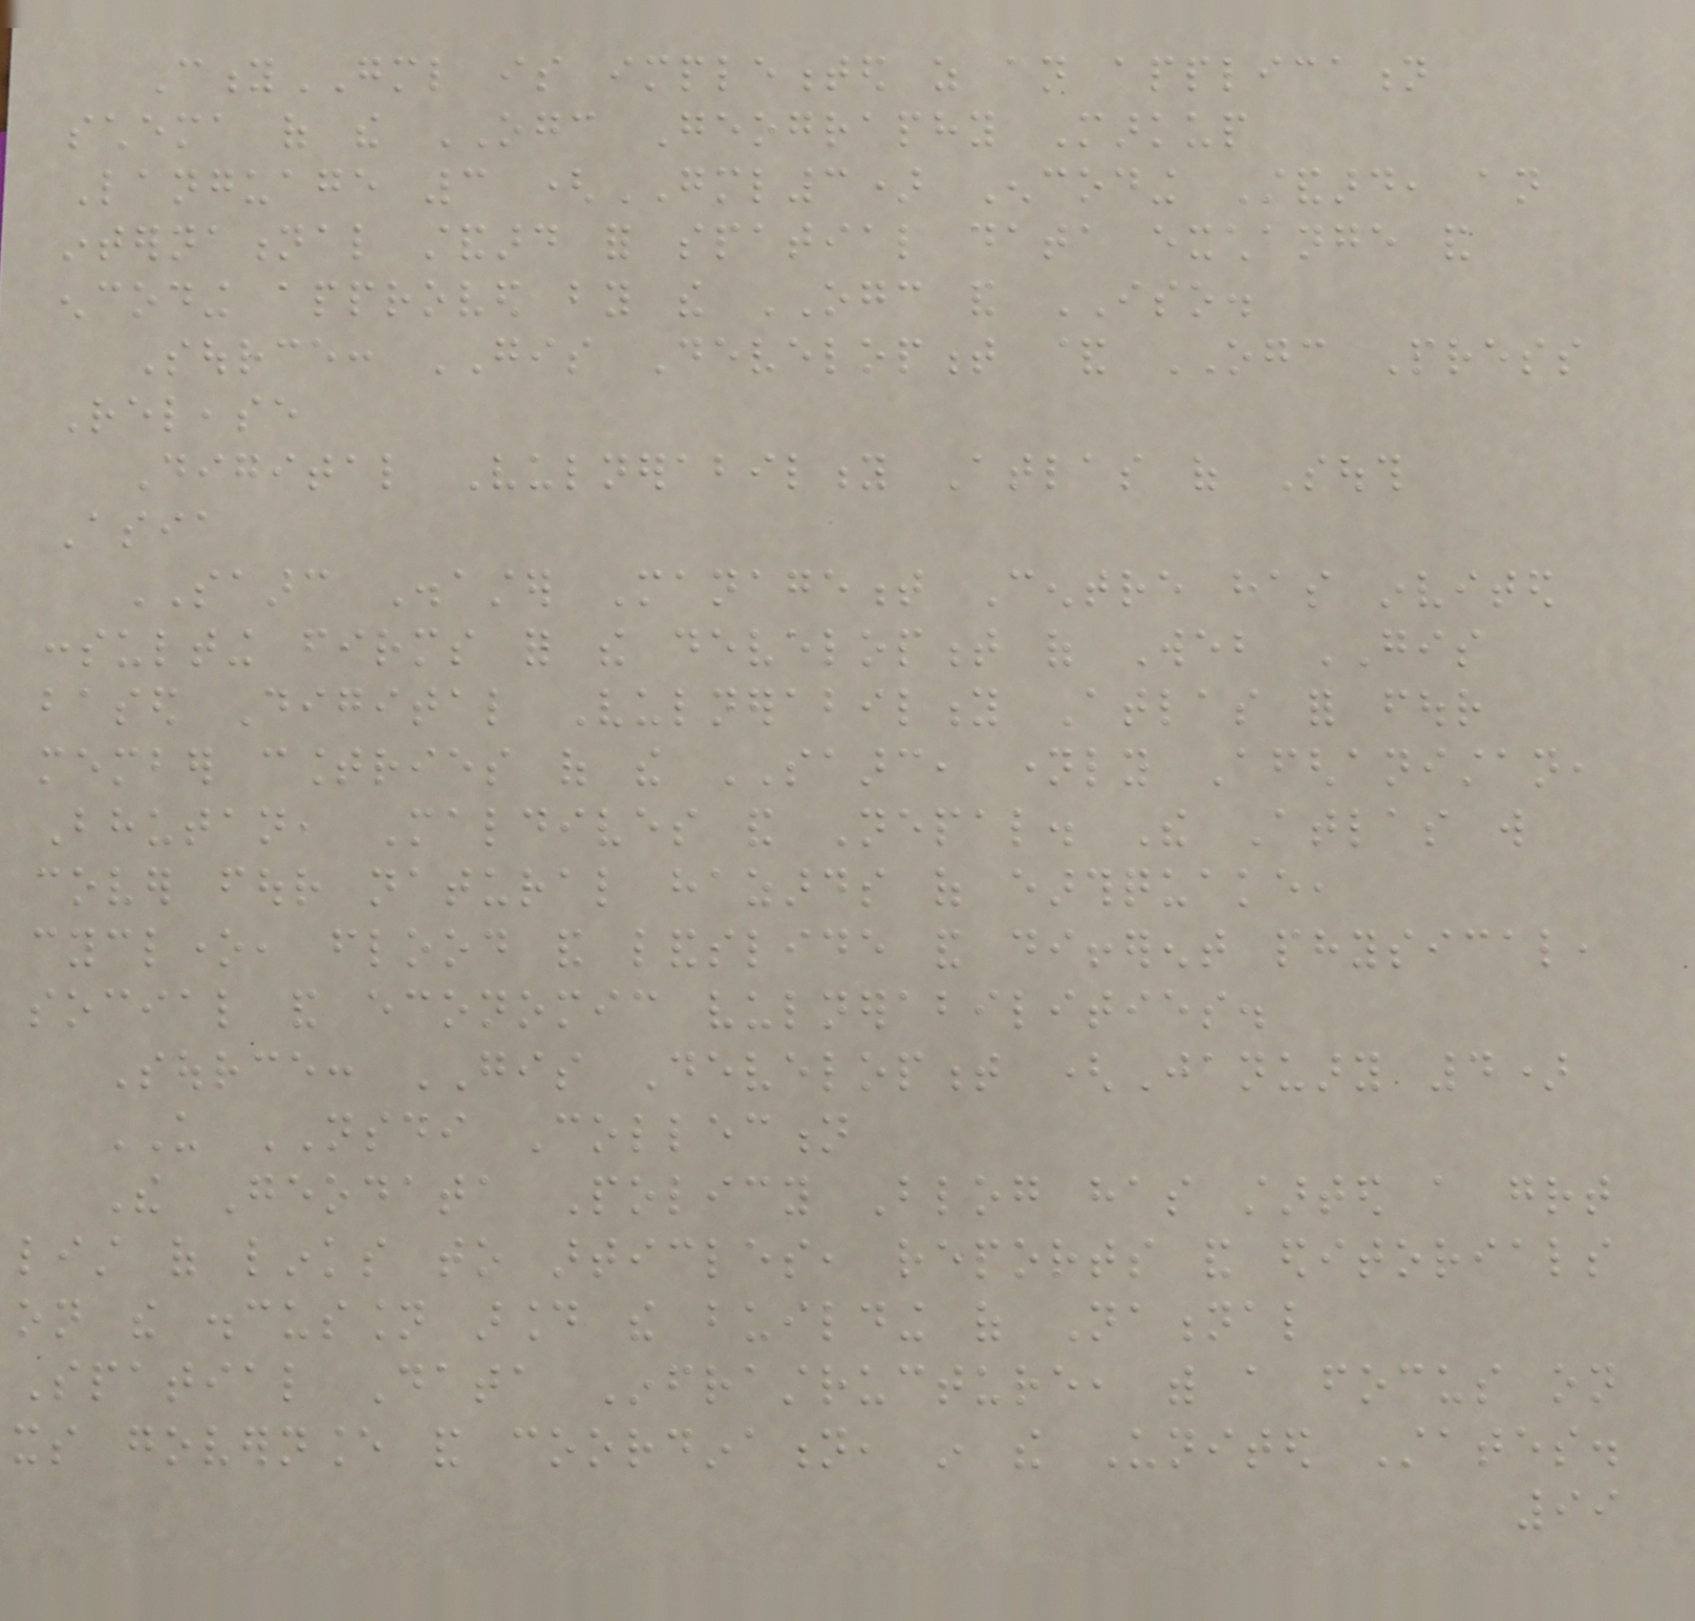CityGML is implemented as an application
schema of the OGC Geography Markup
Language 3 (GML3) Encoding Standard, an
international standard for spatial data exchange and
encoding approved by the OGC and ISO.
Source: GIS Development & OGC Press
Release
Digital Vulnerability Atlas of South
Asia
SAARC Disaster Management Centre has invited
consulting firms for the development of Web GIS
based Digital Vulnerability Atlas for four
member countries of the SAARC, namely Afghanistan,
Bhutan, Maldives and Nepal. The Atlas will
cover four natural hazards of earthquake,
cyclone, flood and landslide and different physical,
social and economic vulnerabilities.
Source: GIS Development (January 4)
US NSDI Collection
The Geodata Policy Blog has started a great
list of links to articles, reports and editorials
on the discussion around the building of National
Spatial Data Infrastructure, with a focus on
its governance and coordination, in the United States.
99
